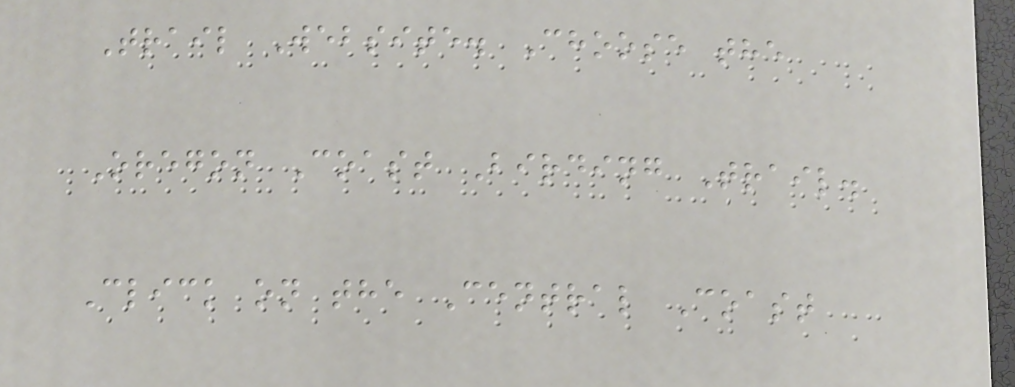Trail Website. Choose the
Oregon Coast Birding Trail.
Click on the Central Coast
